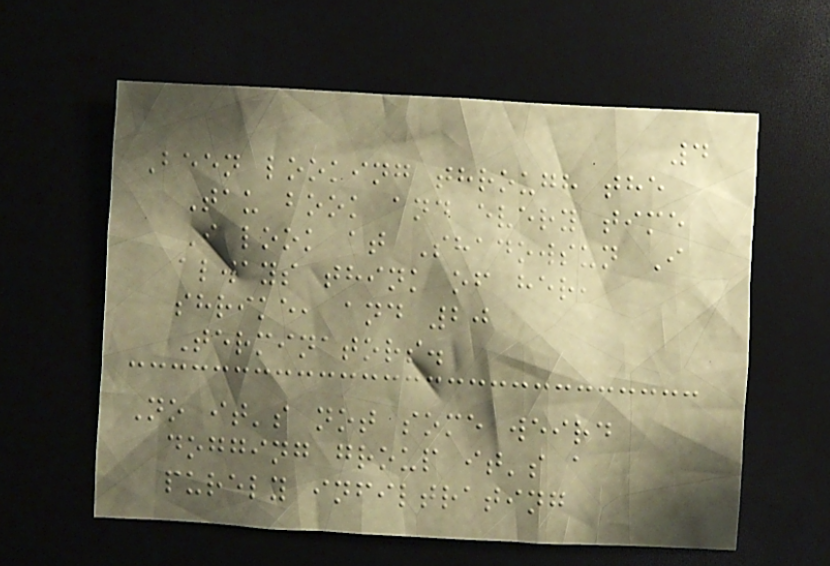4
Been looking through the
Tau book and every time
I look at Shadowsun I
always think of her,
shrike, and 20
Terminators.
No it's not some weird
dogging group it's a
purely infiltrating
